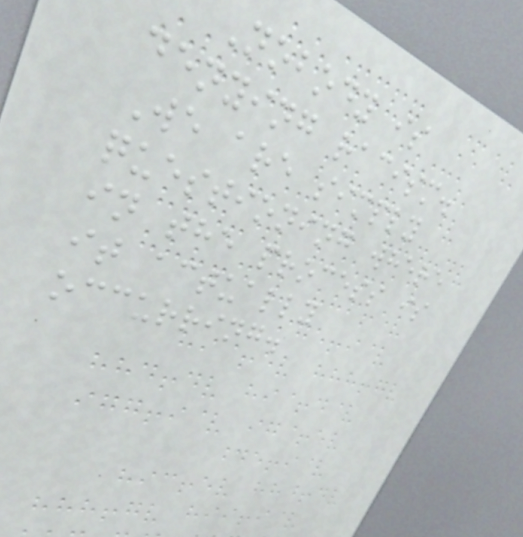Nobody is
denying racism.
We are simply
questioning where
in the process is
it actually
occurring.
